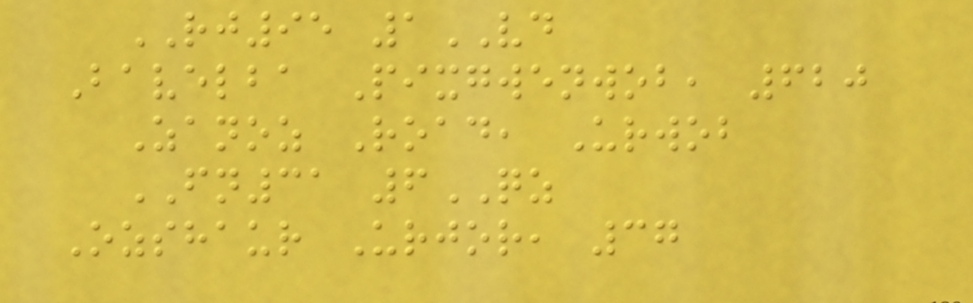RJ95 1VD
Bavelba Pixgwenwob, 620
Zanoz Road, Urwob
FN31 6QZ
Ozshaur Urjor, 37
